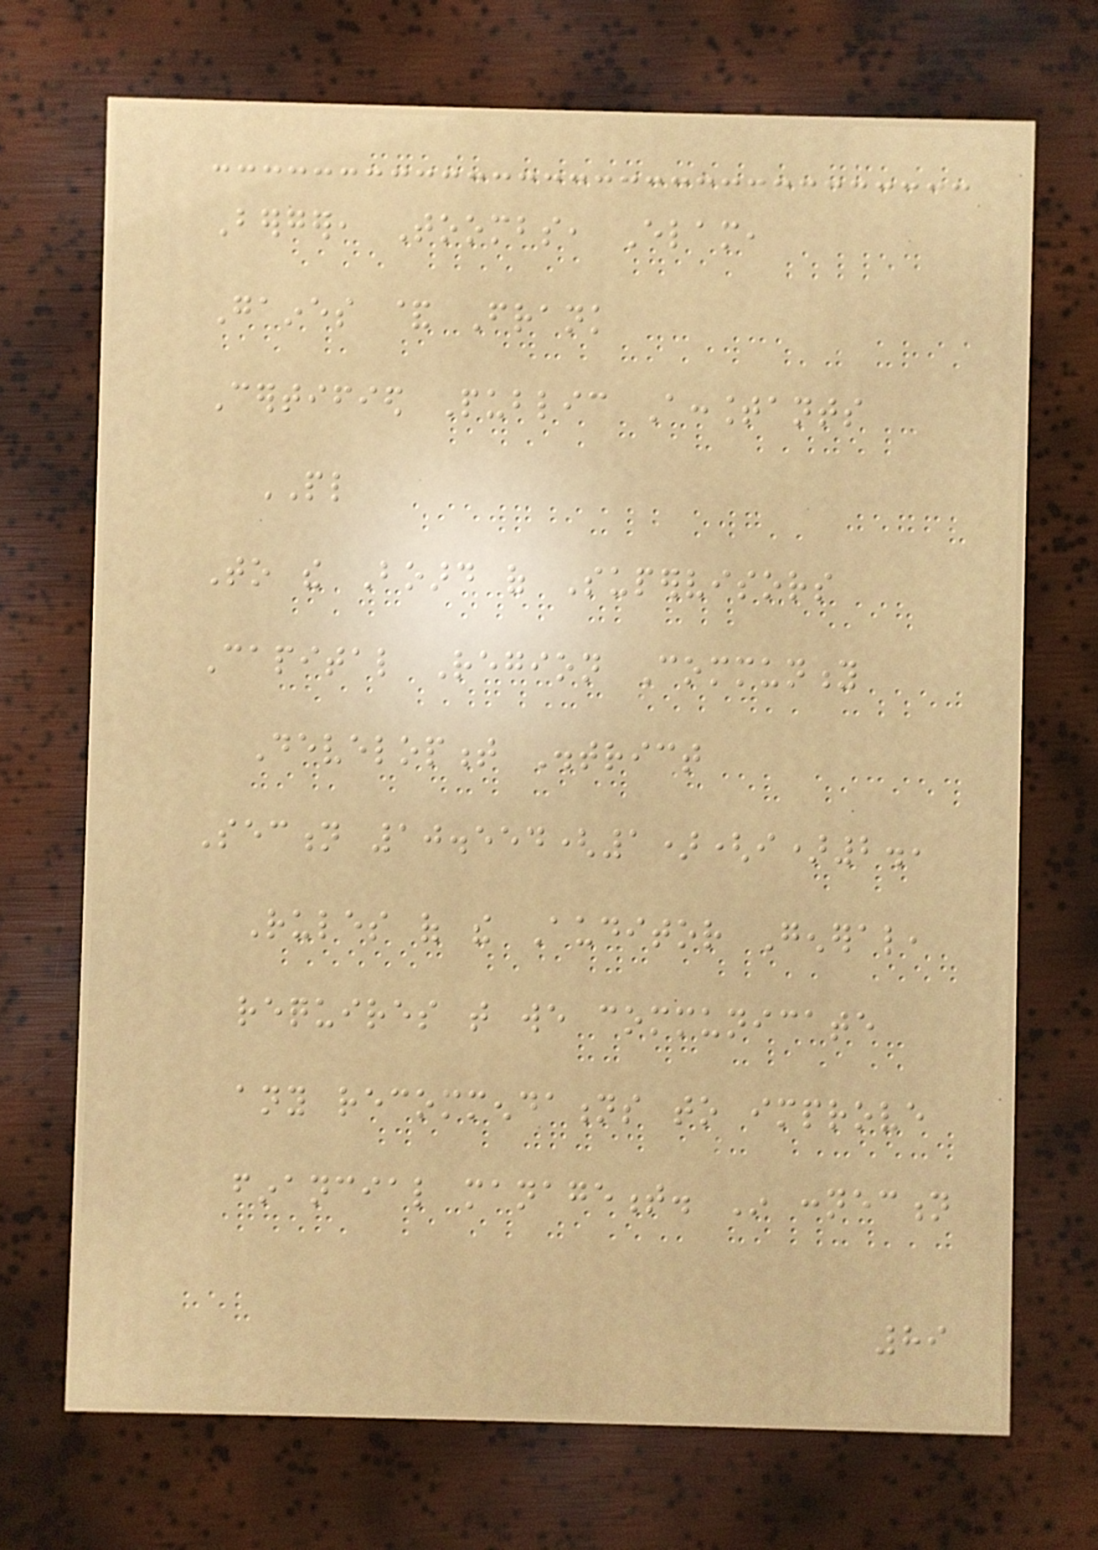Berger, Toombs, Elam,
Gaines & Frank
Certified Public Accountants
PL
To the Board of Supervisors
Capital Region Community
Development District
Section 10.554(1)(i)2.,
Rules of the Auditor General,
requires that we communicate
any recommendations to improve
financial management. In connection
89
